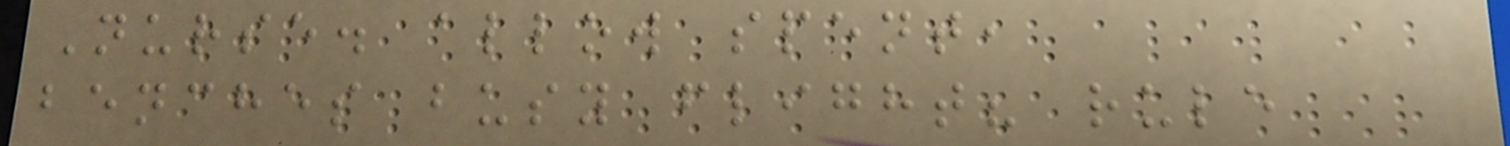Nurse. allow spent,
benches busy flight? rule
